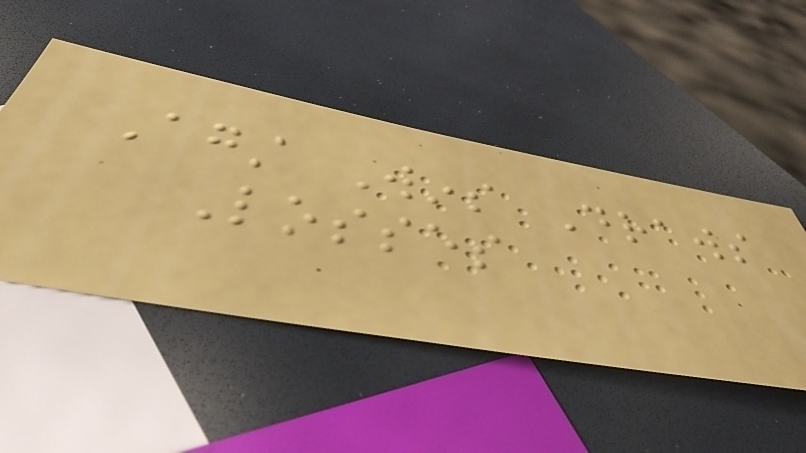Against Wins Draws
Losses
